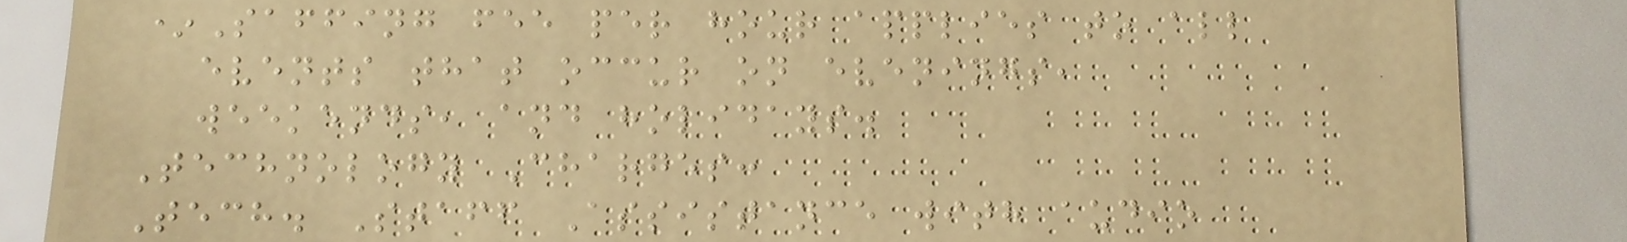*Saffing fee per hour applies to all
events that occur on evenings,
weekends, and holidays.
Technology Charges:
Tech. Staff Assistance with audio
